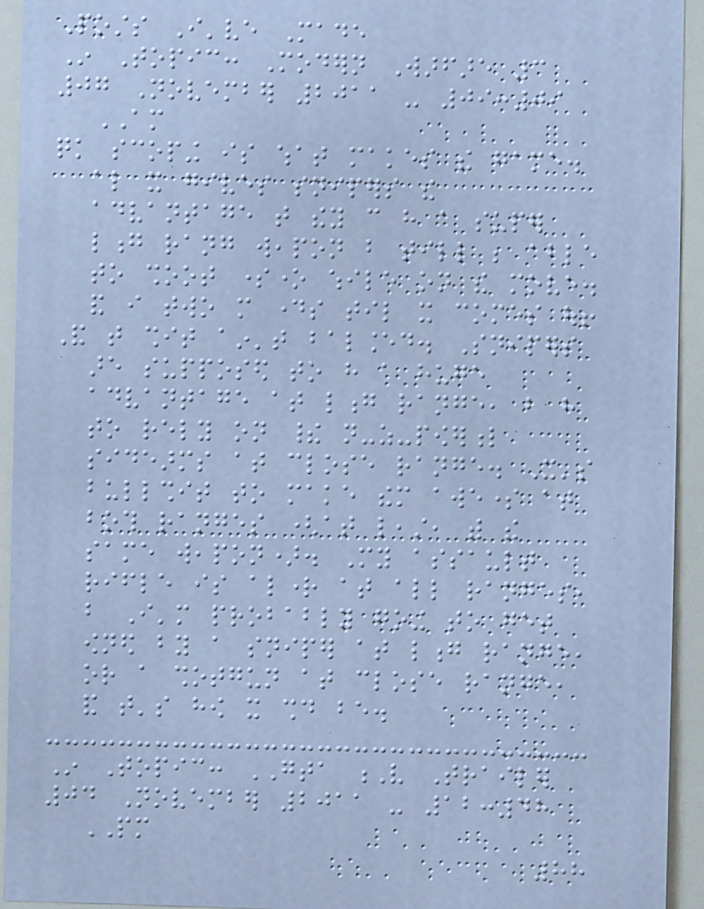Posts I've Made
In Topic: Modern Warfare 3
07 November 2011 - 09:09
AM
quick scoping is what makes the game.
also it gives snipers the
advantage that they can have a super
long rang weapon but till be able
to shoot someone while on the move.
and i two more days til it comes out!
And that shit ain't balanced. Snipers
are supposed to have a huge
advantage at long range, but have
to rely on their not-as-powerful
sidearms at close range. It's
bullshit to make them awesome at
both ranges (at least, with the
same weapon). My assault
rifle is alright at all ranges,
but I'm probably going to get
owned by a sniper at long range,
or a shotgun at close range,
and that's how it should be.
In Topic: GTA V Trailer
04 November 2011 - 12:48
PM
88
